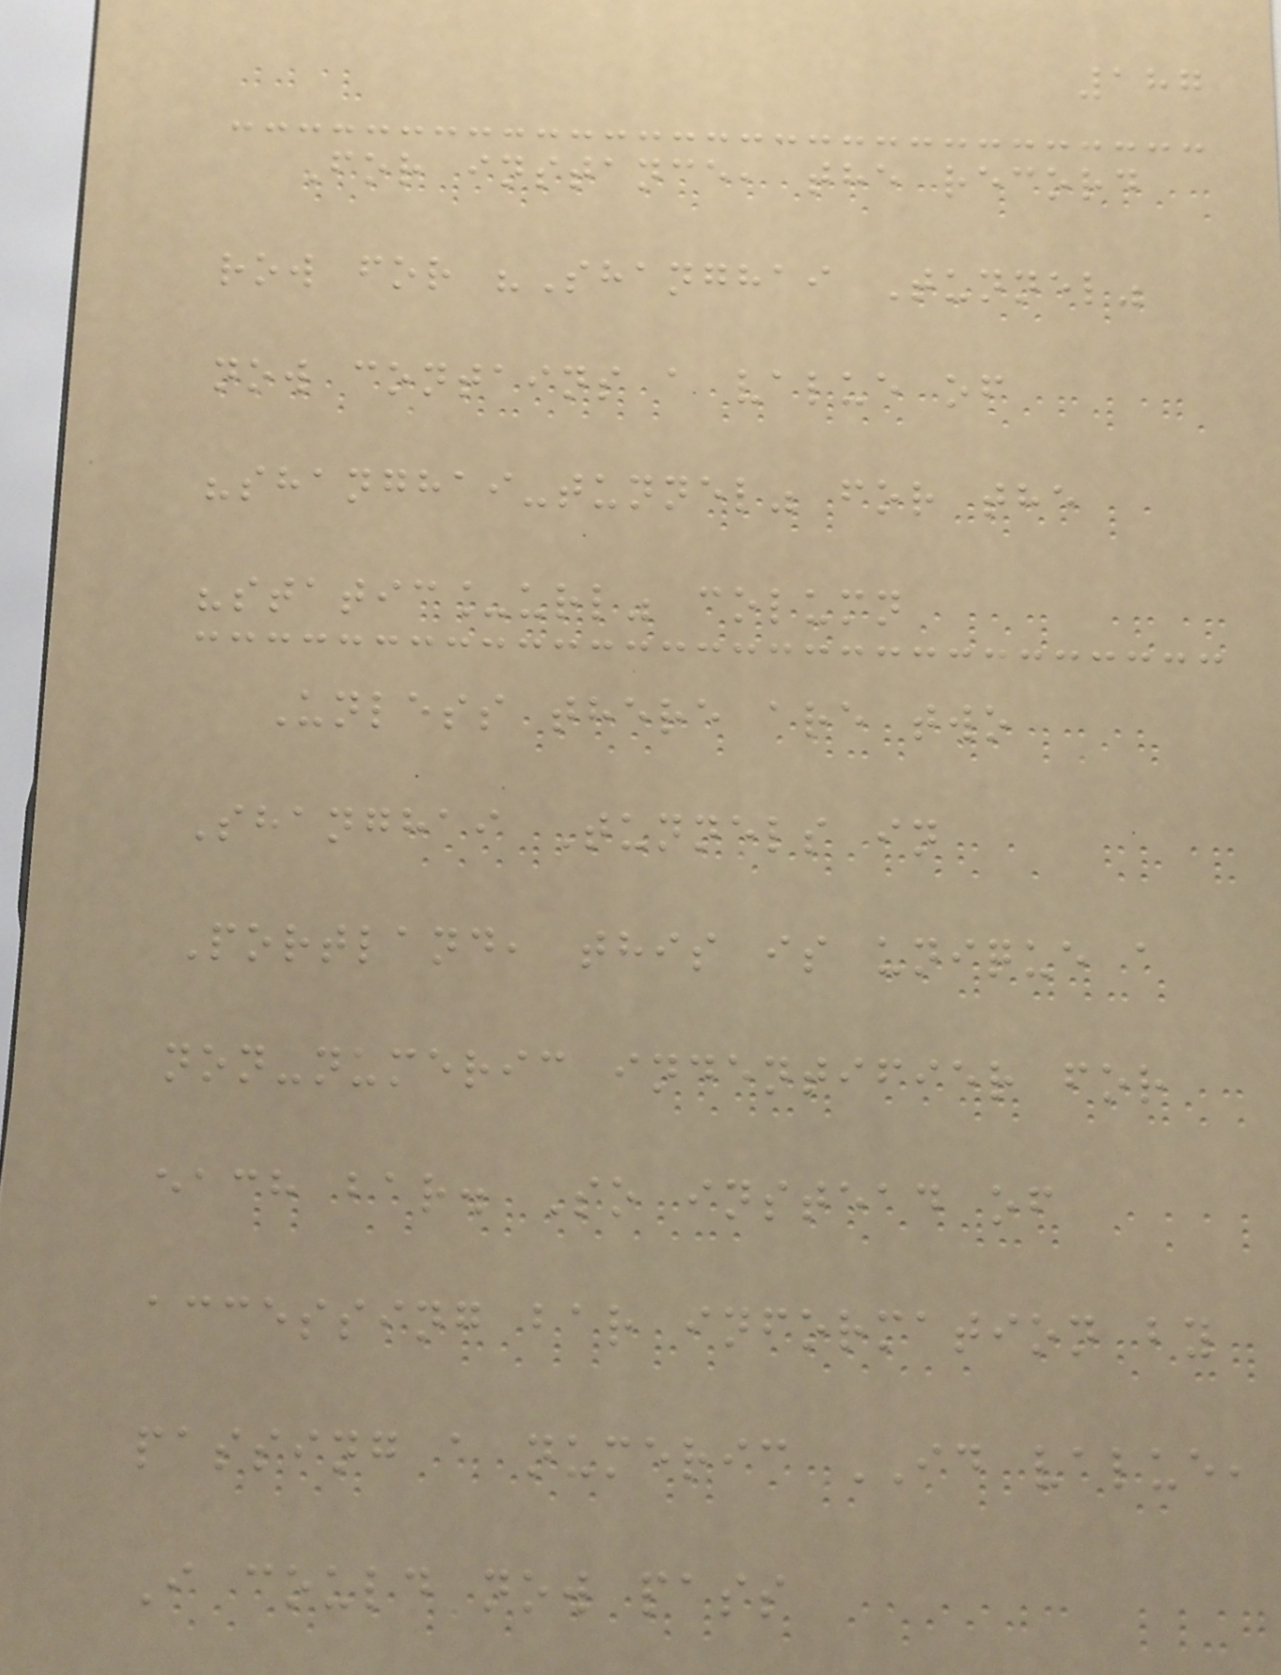187
For instance, the record
row for "Shanghai Tunnel"
now contains a value of
"shanghai-tunnel" for the
"static_url" column
Unless there are two
Shanghai Tunnels in
Portland, this is unique a
non-numeric indentifier for
each bar. So instead of
accessing bar information by
passing a numeric ID value,
I could now pass
